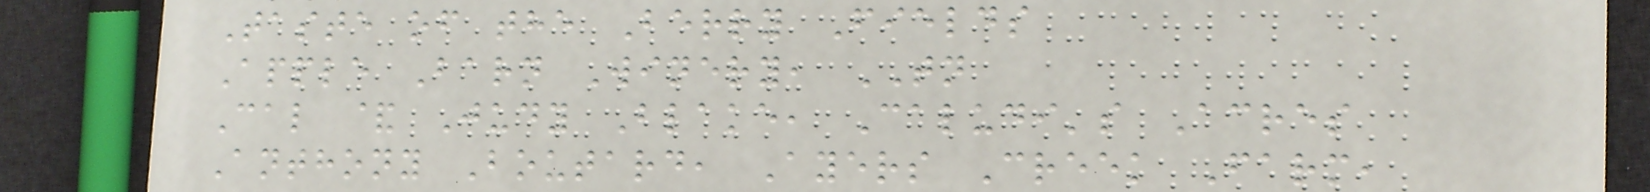Taste of the Berry Fields
Apple Barn Winery, TN
Cal & Judy Blake, Caludi's Acres
Anthony Boutard, Ayers Creek Farm,
